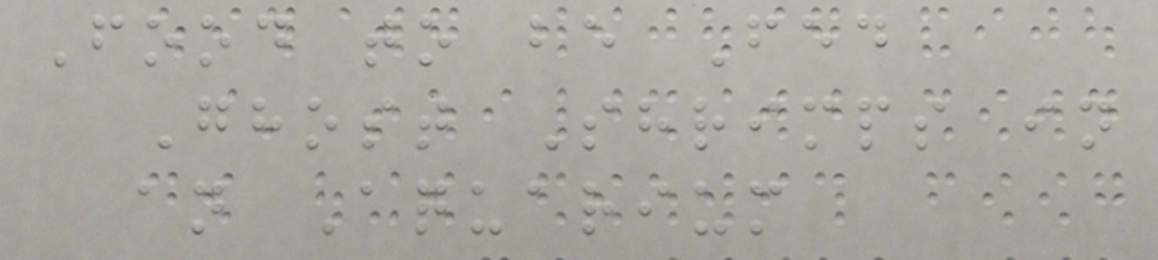Food to be Fed
Ghost Shrimps in
an Aquarium
